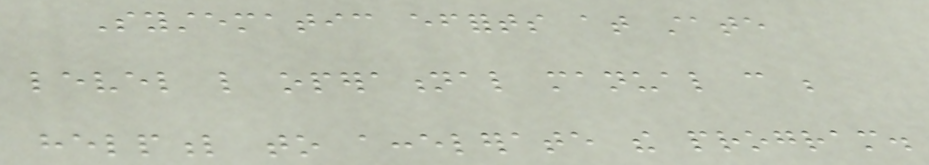Systematic efforts at state
level like operational manual can be
helpful to accelerate the program.
